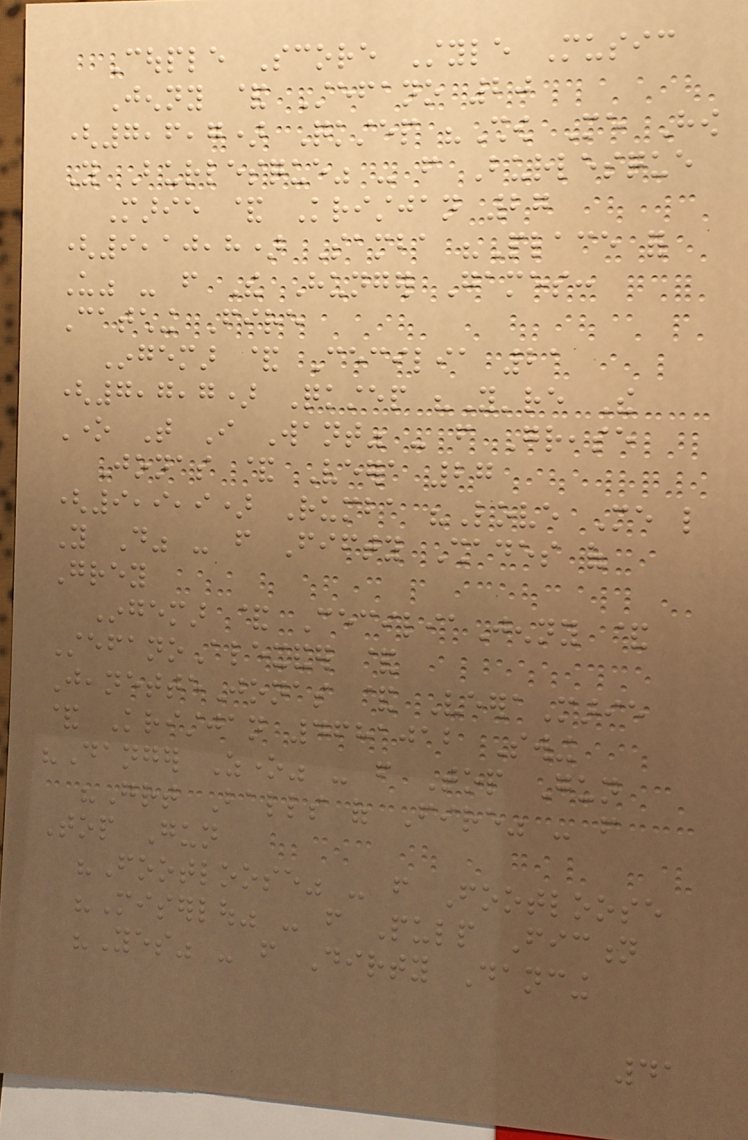Couple Score Style Music
Jenny & Stefano 20
(7,6,7) Quickstep "Show Me How
You Burlesque" - from Burlesque
Marie & Kristjan 27
(9,10,8) Samba "Place for
Us" - from The Hunger Games:
Catching Fire
Ingemar & Cecilia 21
(7,7,7) Quickstep "You're The
One That I Want" - from Grease
Jonas & Veera 27
(9,9,9) Rumba "Love Me like
You Do" - from Fifty Shades of
Grey
Ingemar & CeciliaJenny &
StefanoAlexander &
JeanetteJonas & VeeraMarie
& Kristjan 4681012 Swing
"Danger Zone" - from Top Gun
"Great Balls of Fire" - from
Top Gun
"Footloose" - from Footloose
"Miserlou" - from Pulp Fiction
"Yes" - from Dirty Dancing
41
